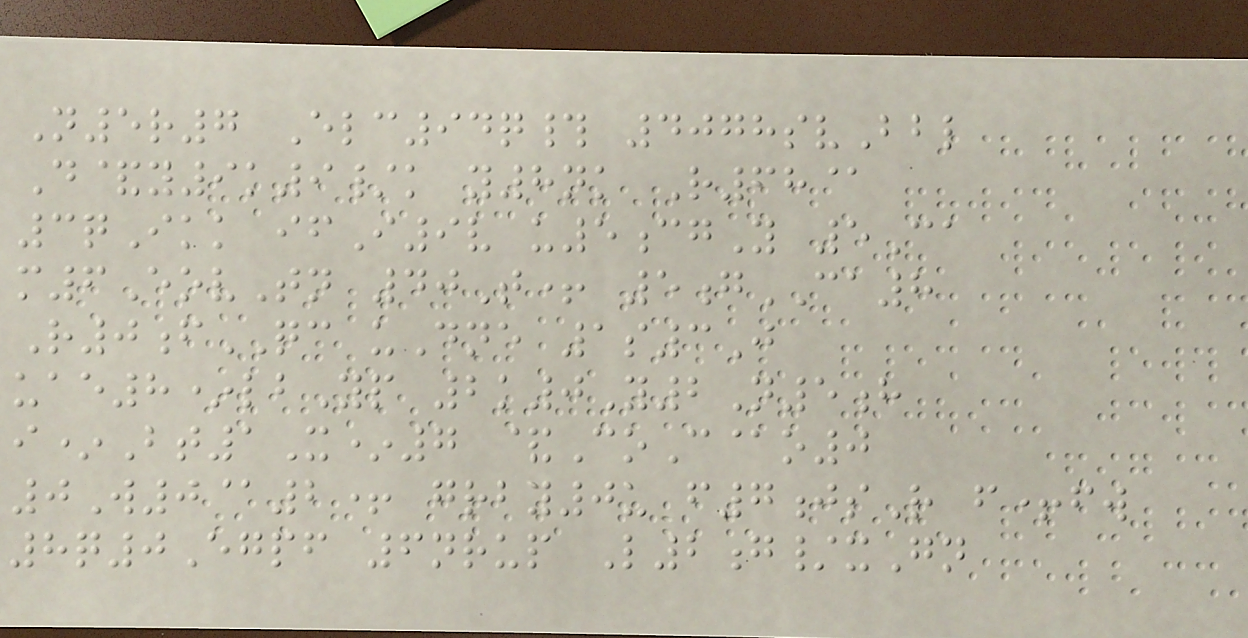N5r7 Elc94q# 4078svBbl
D&y9k9/k y8nk R68@
3qIkk ifI9v u5cgY 5Ca
m6EovTn 40T+ 5gCA8
R0fQC uDne 1s3J
uae8*lbYp 2k0Y2N5h
i*Bt1X*7 &CoC@o0
0W0@2+ grby0u f7jsR f+fw
8q0Egpf 6nrup L2g/xGn
